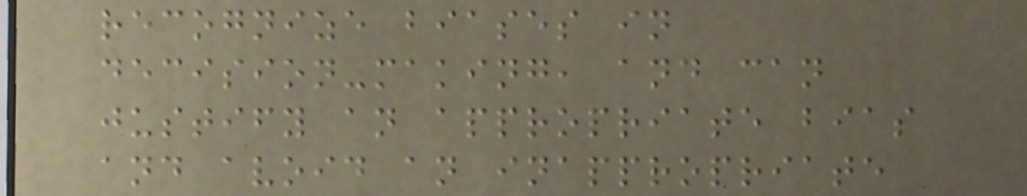recognize biases in
decision-making, and can
justify an appropriate bias
and avoid an inappropriate
